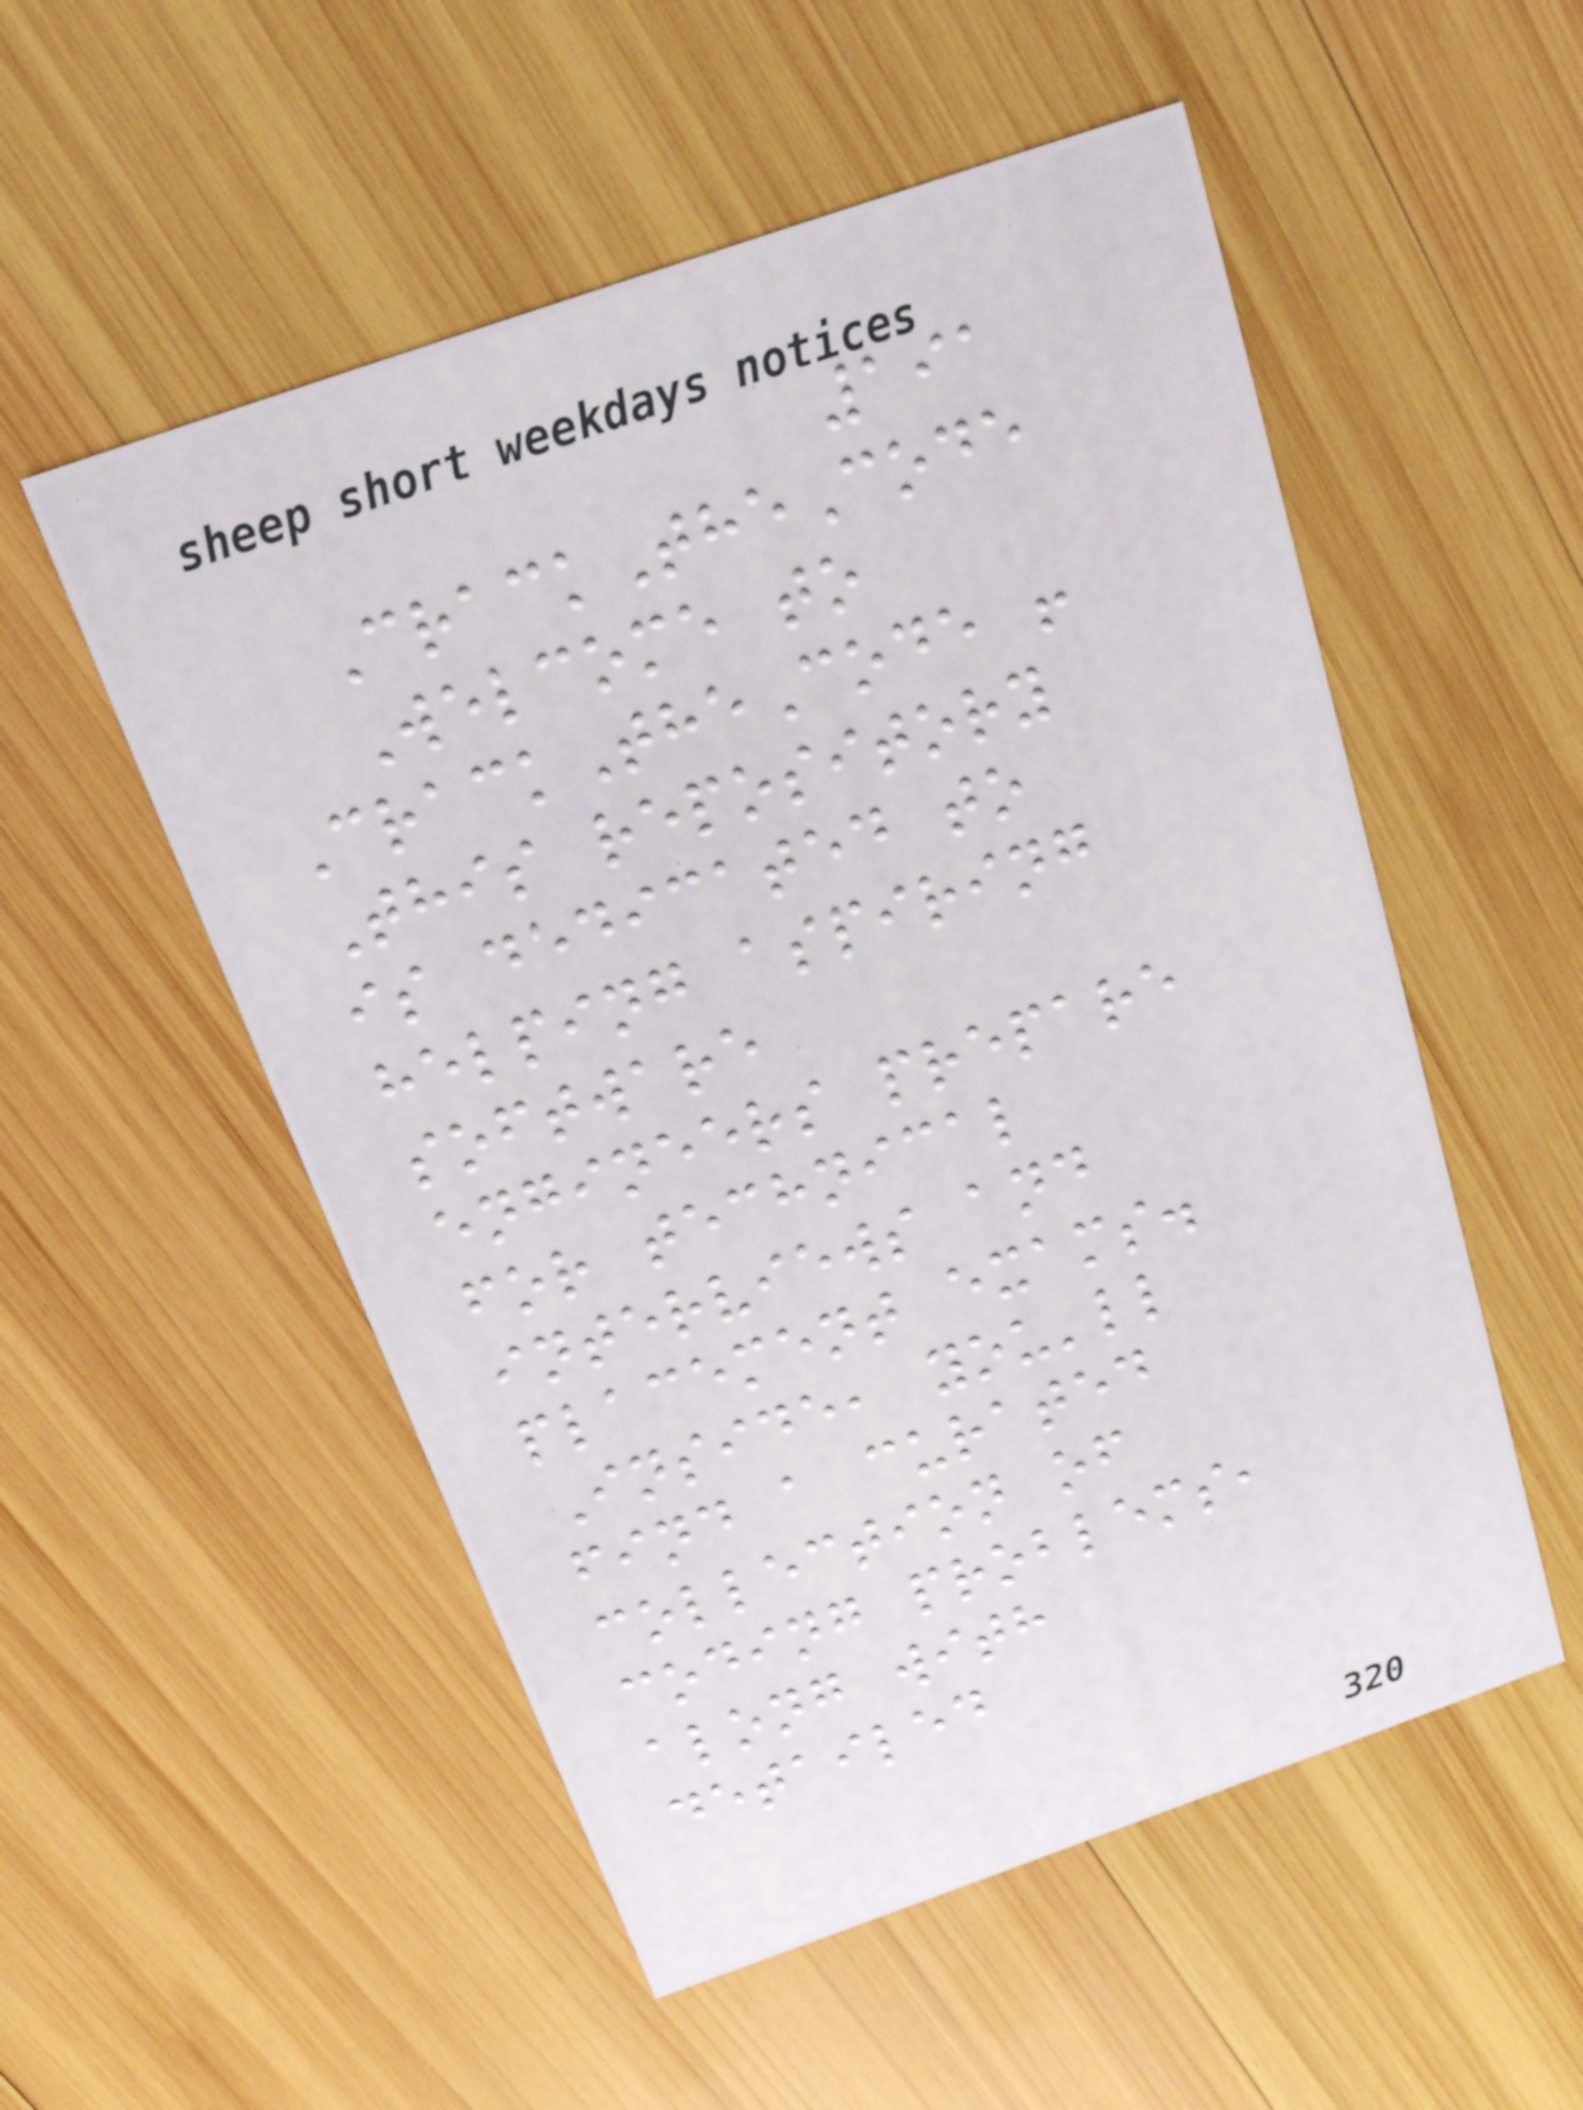191
CrackTheCode
Welcome to
CrackTheCode !
This repository
is dedicated to
helping aspiring
software
engineers prepare
for technical
interviews and
placement exams.
Inside, you'll
find a curated
collection of
coding problems,
along with
detailed
